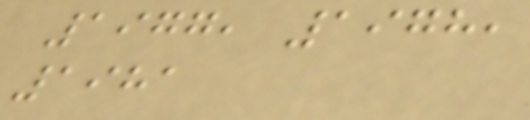1977, 1978,
1981
